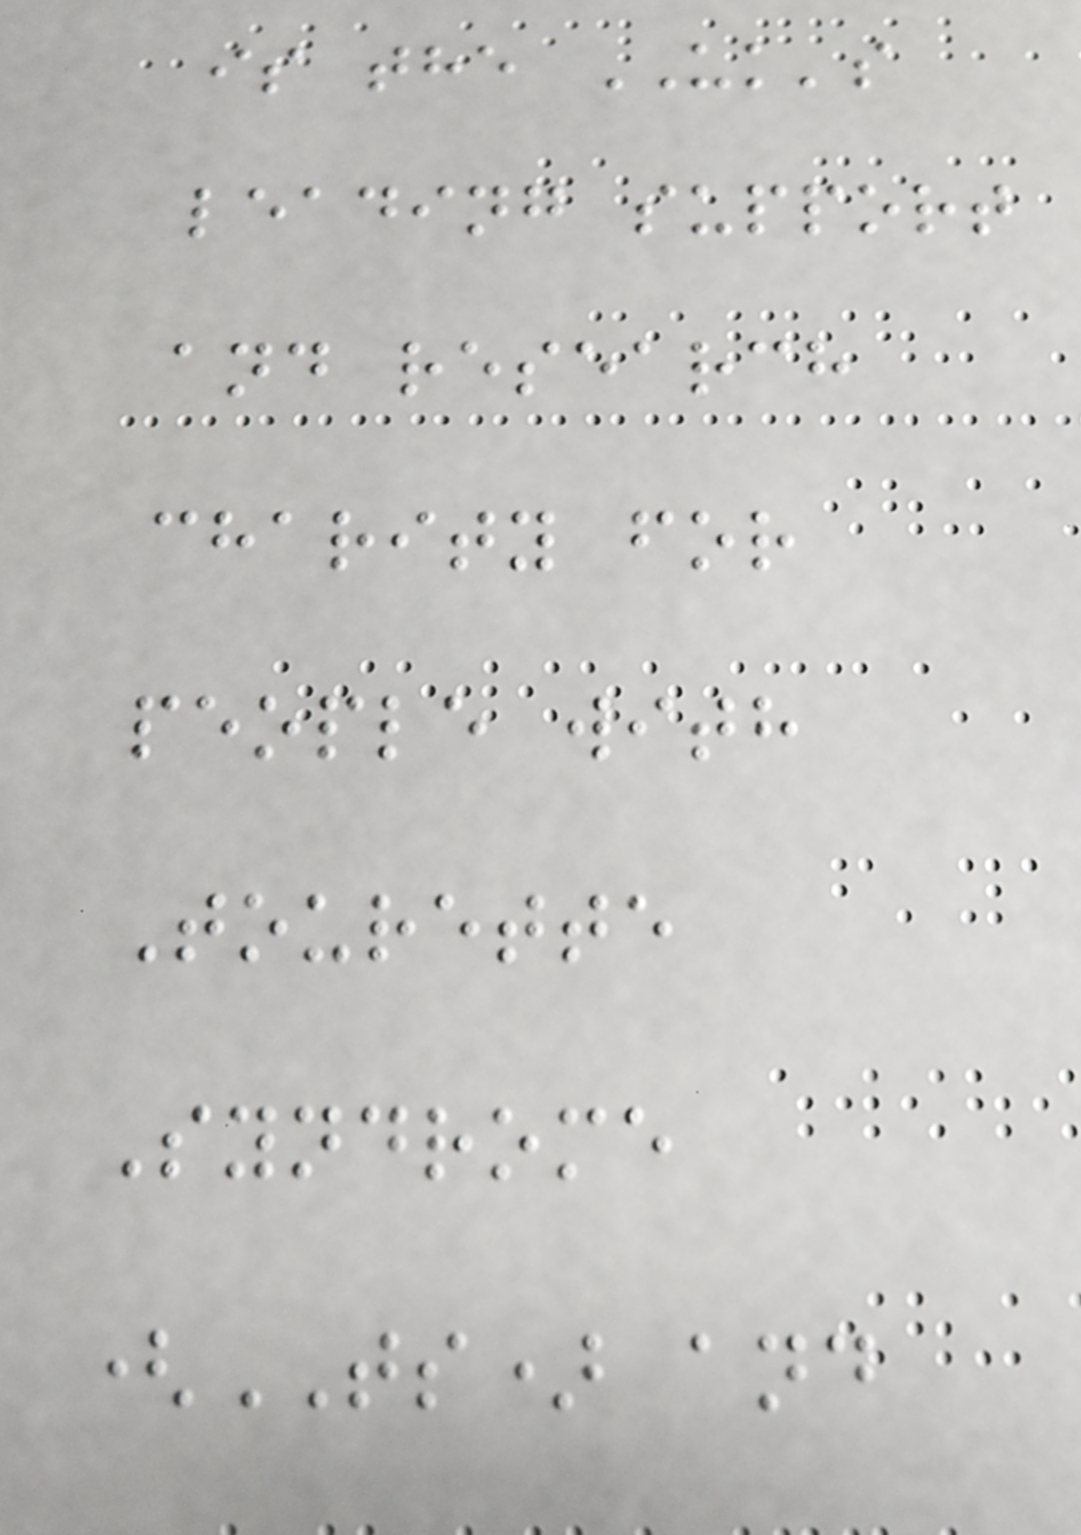is the UK's
leading support
and research
charity for
people with
Tourette
Syndrome
(TS) and
